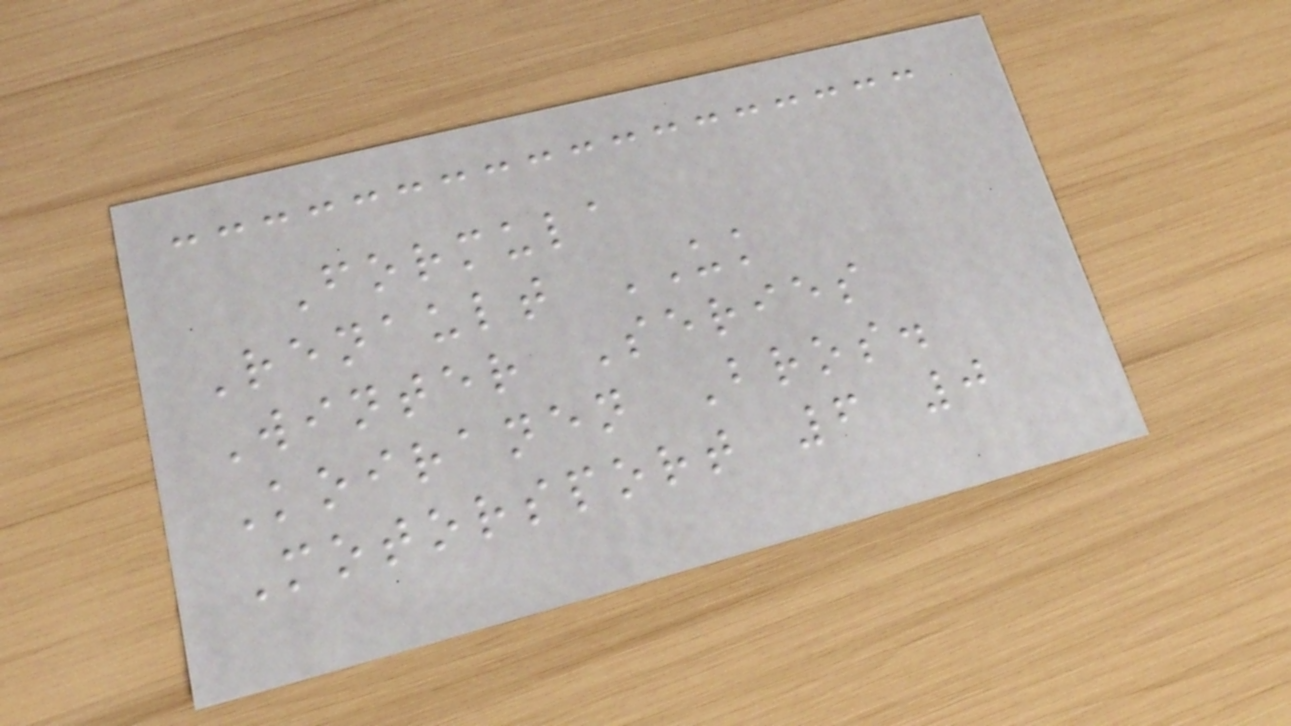Formula
Renault UK
Winter Series
Koiranen Bros.
Motorsport 6 0
